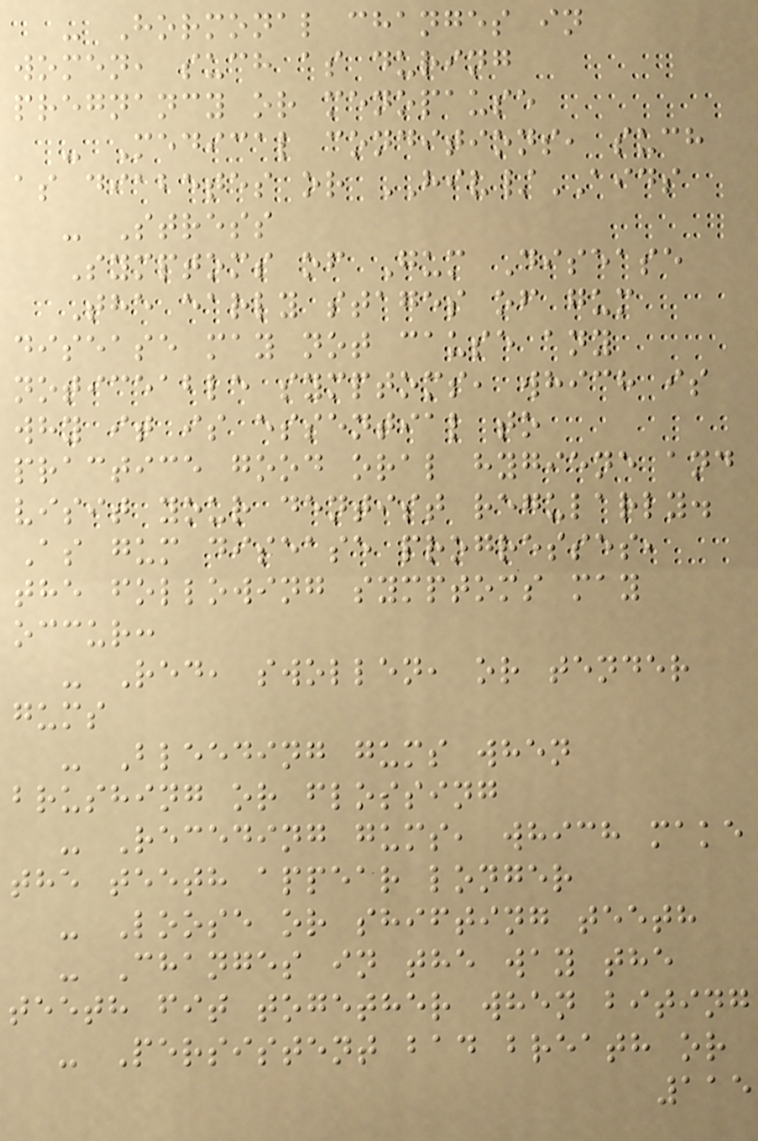- Hormonal changes in
women, such as during
pregnancy or menopause
- Medical conditions, such
as diabetes or HIV/AIDS
- Stress
Symptoms of Gum Disease
The early stages of gum
disease may not cause any
noticeable symptoms, which is
why it is essential to
practice good oral hygiene and
visit your dentist regularly.
As gum disease progresses,
the following symptoms may
occur:
- Red, swollen, or tender
gums
- Bleeding gums when
brushing or flossing
- Receding gums, which make
the teeth appear longer
- Loose or shifting teeth
- Changes in the way the
teeth fit together when biting
- Persistent bad breath or
115
